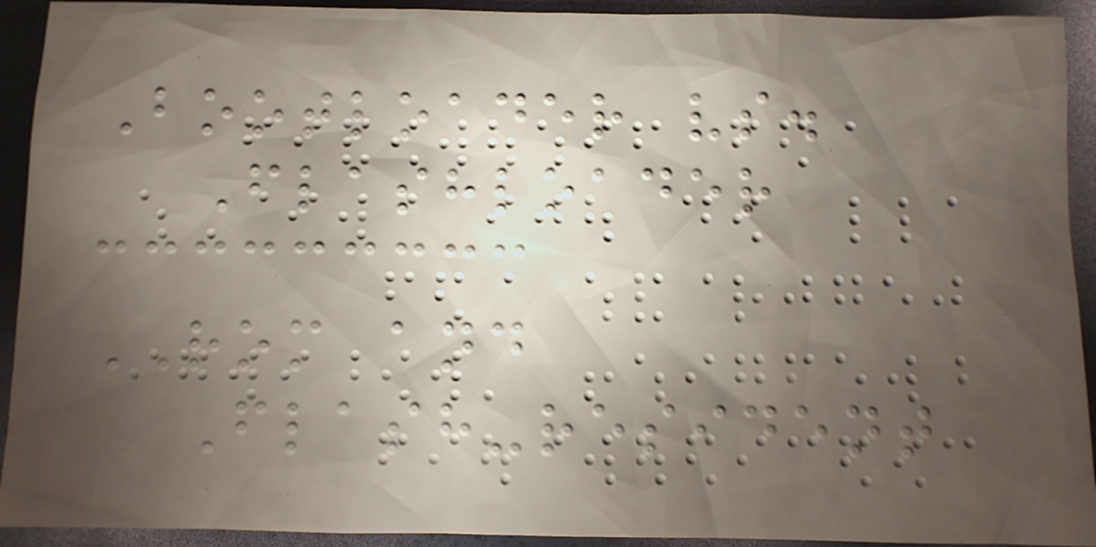Bootloader vs.
Flashloader
ROM and
Flash-resident
